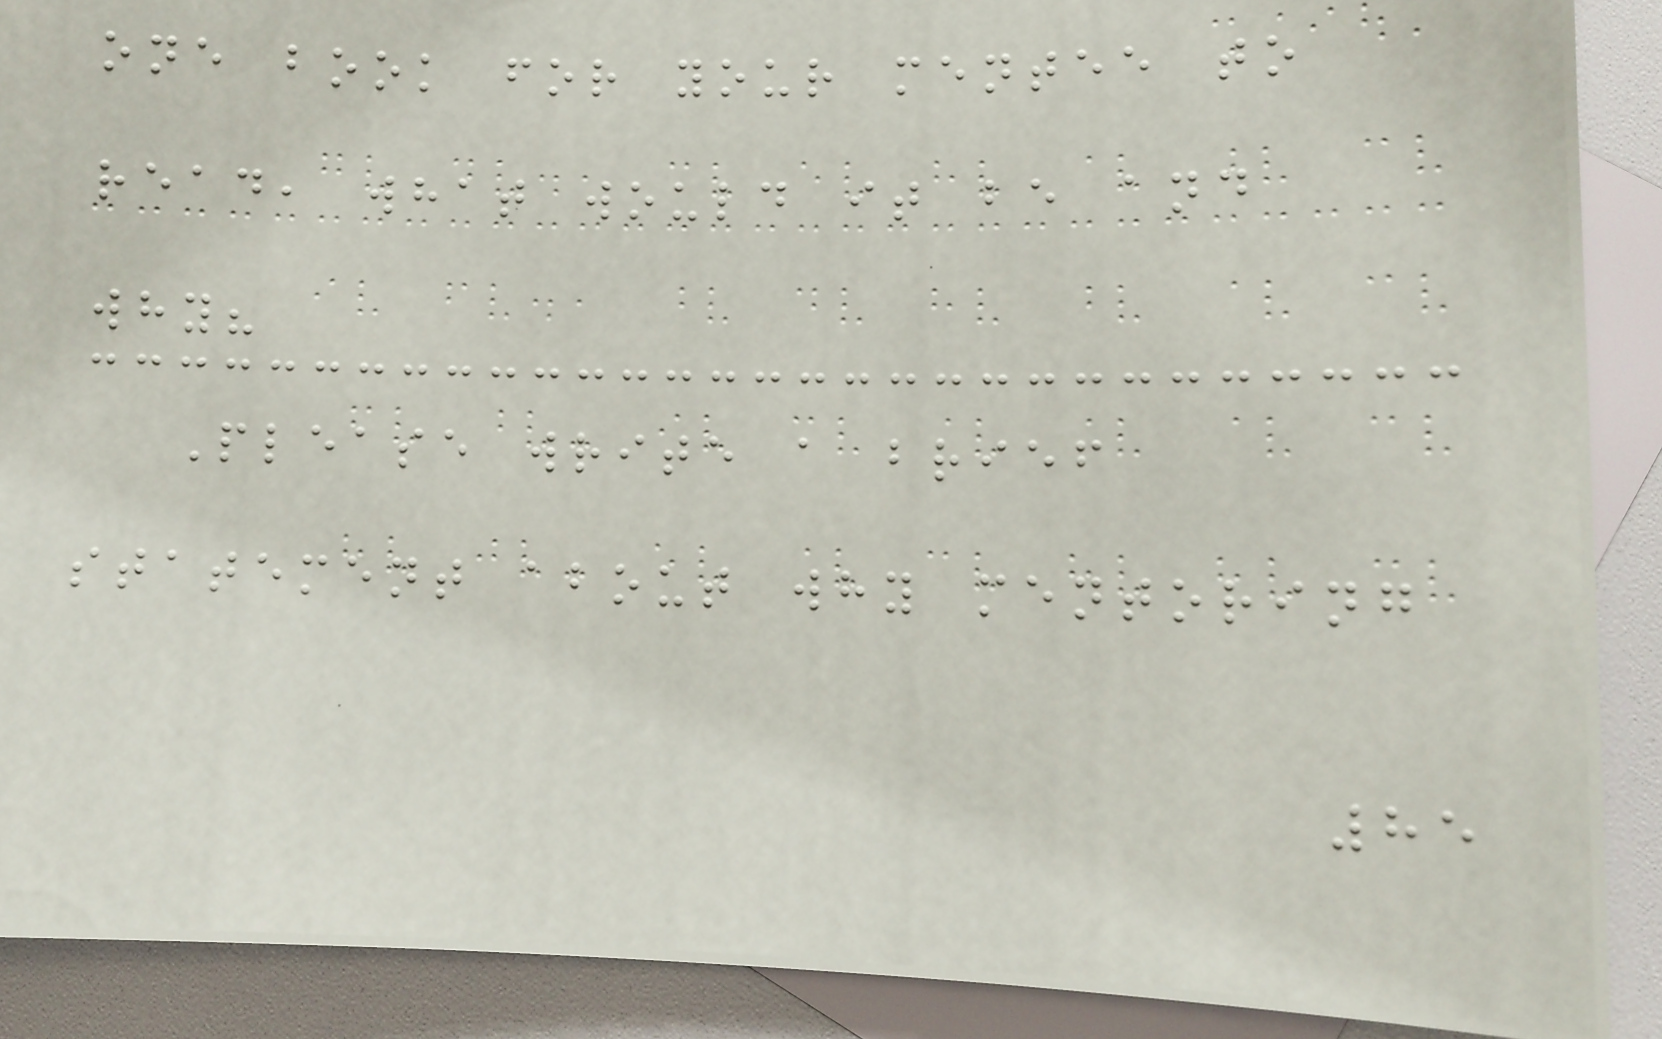one book for your mentee to
read, what would it be and
why?
Please write a brief
statement about why mentoring
85
